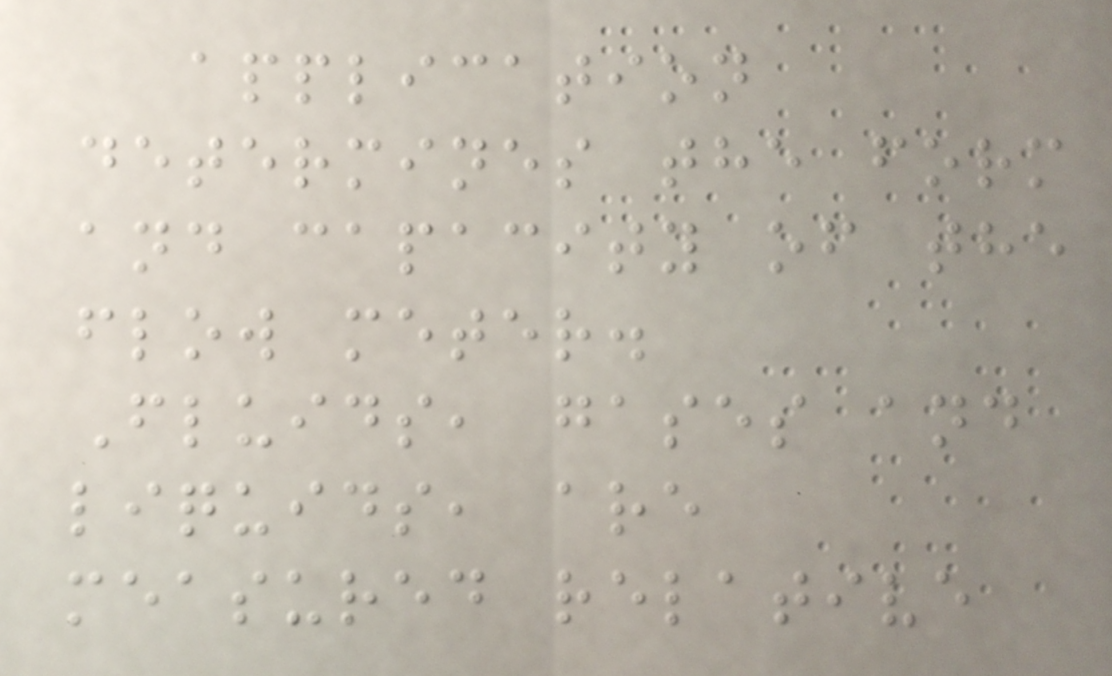application
determines the form
and capacity of the
flow meter.
Fluids, gases and
liquids, are
measured relative
